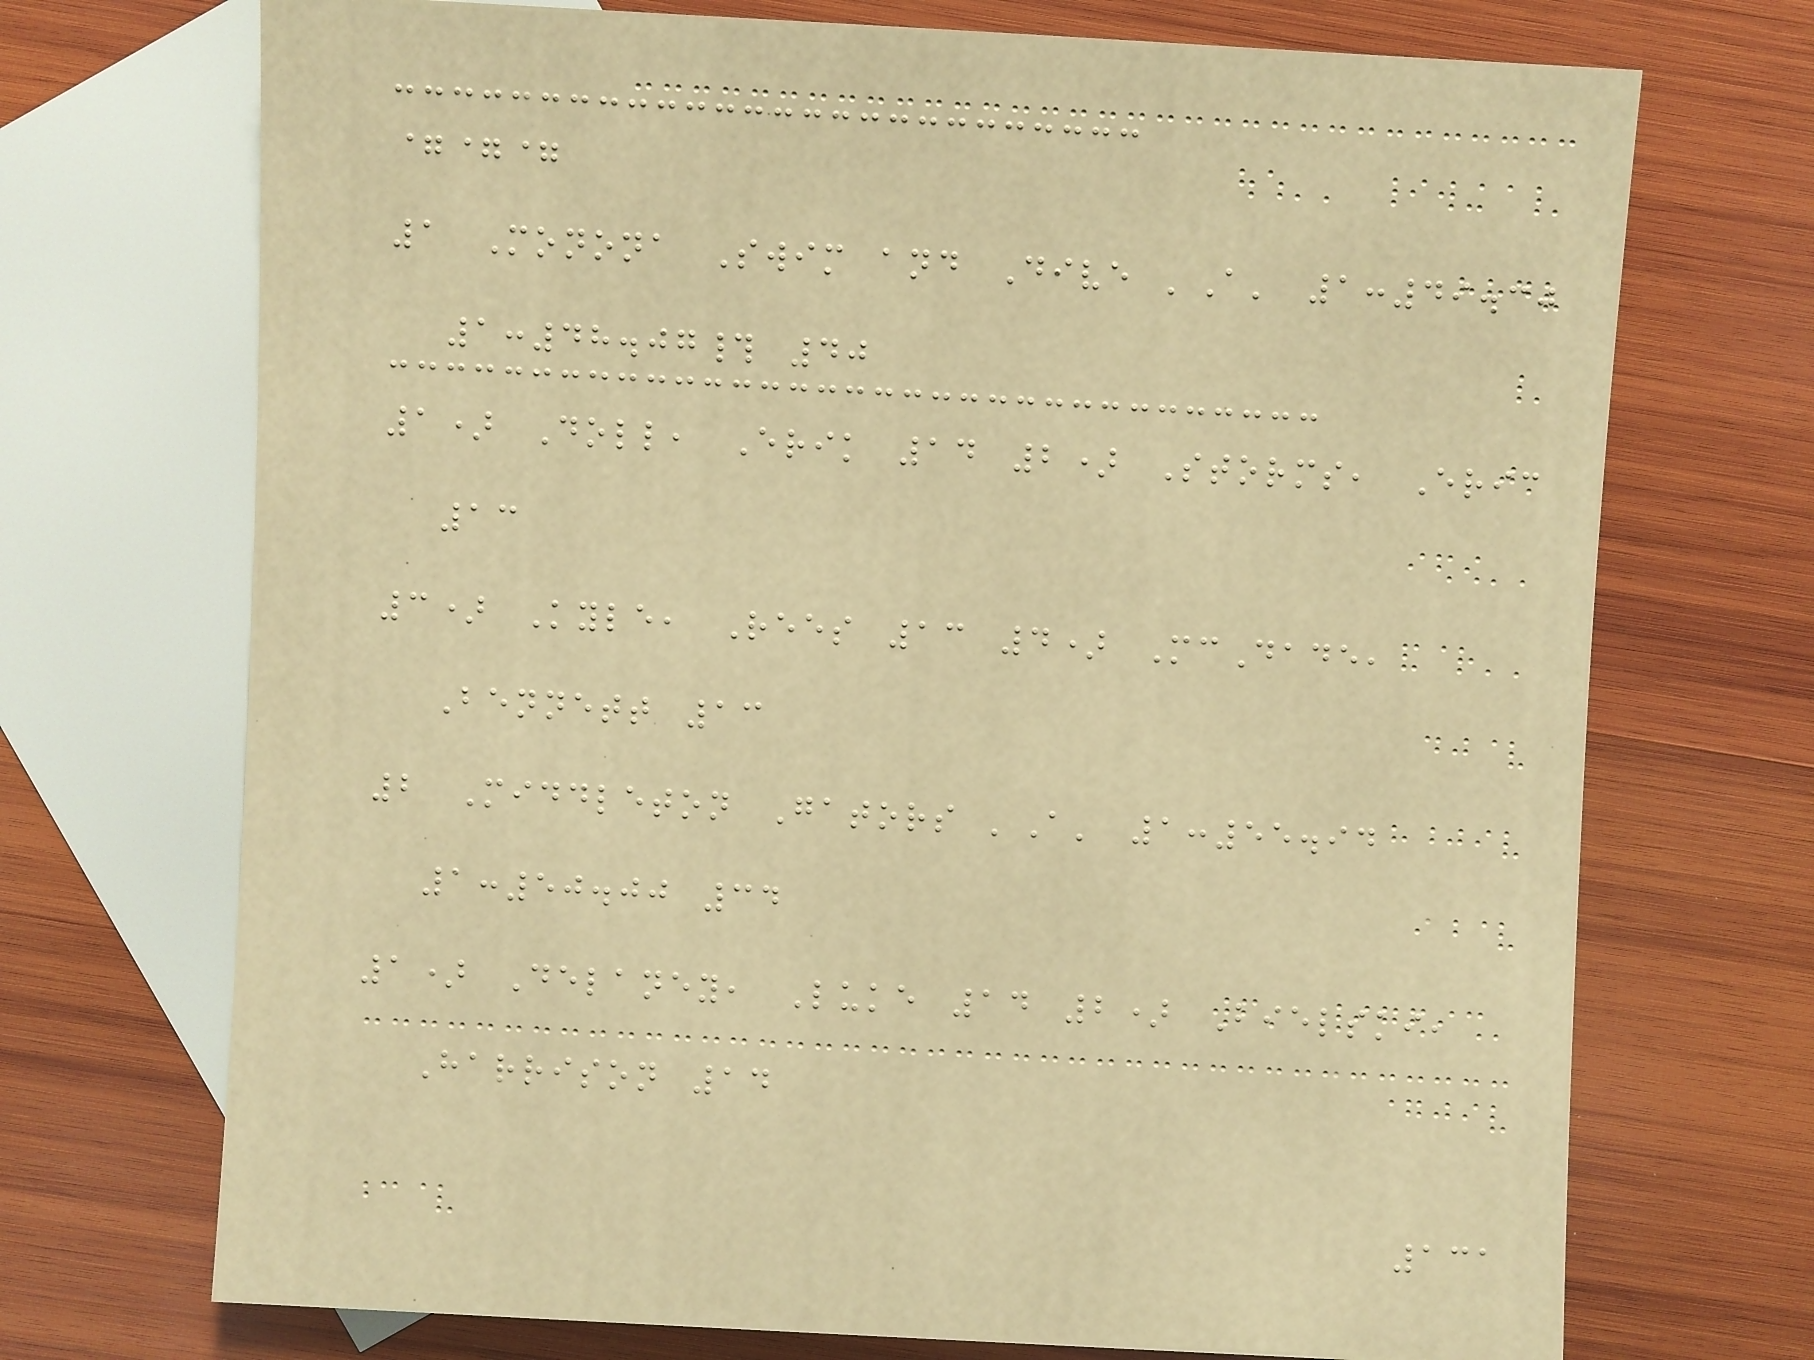===
1 Monona Swim and Dive 'A' 1:49.30
1:48.07# 40
1) Doll, Erik 14 2) Storms, Eric
13
3) Kyle, Rees 13 4) McDade,
Bennett 13
2 Middleton Gators 'A' 1:55.94
1:50.00 34
1) Delaney, Luke 14 2) Bielski,
Harrison 14
131
